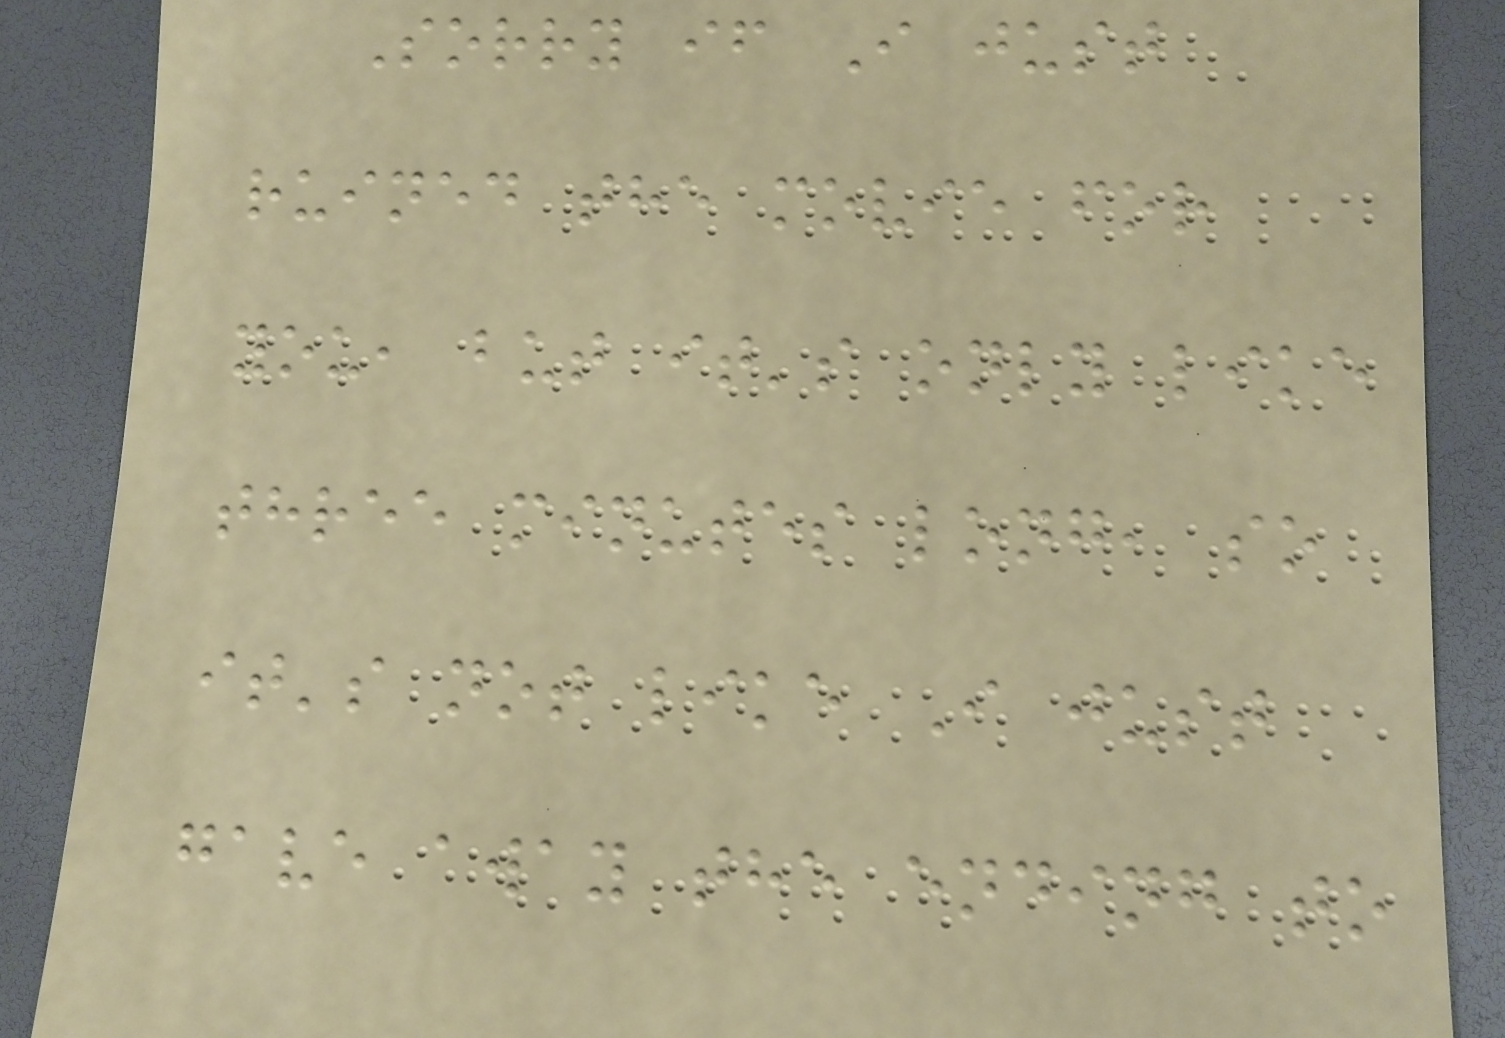Sorry if I just
ruined the movie for
you, but it's only like
three minutes long, so
it's not like I just
gave away the ending to
